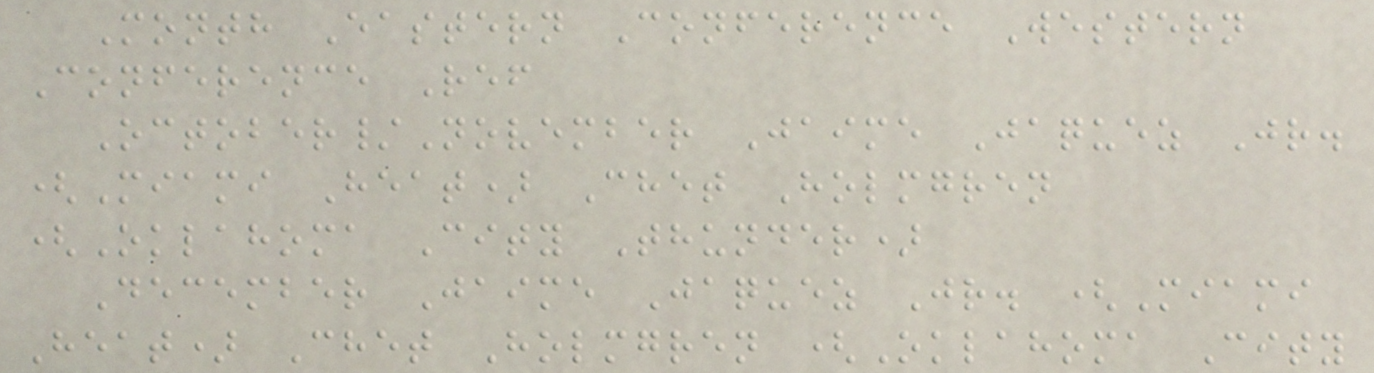Month Eastern Conference Western
Conference Ref
October/November Jaime Jaquez Jr.
(Miami Heat) Chet Holmgren
(Oklahoma City Thunder)
December Jaime Jaquez Jr. (Miami
Heat) Chet Holmgren (Oklahoma City
